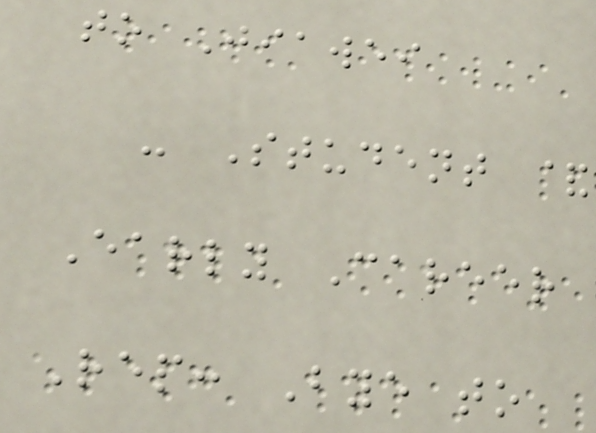to Jiawei
- Student &
Early Career
Rep: Bye to
